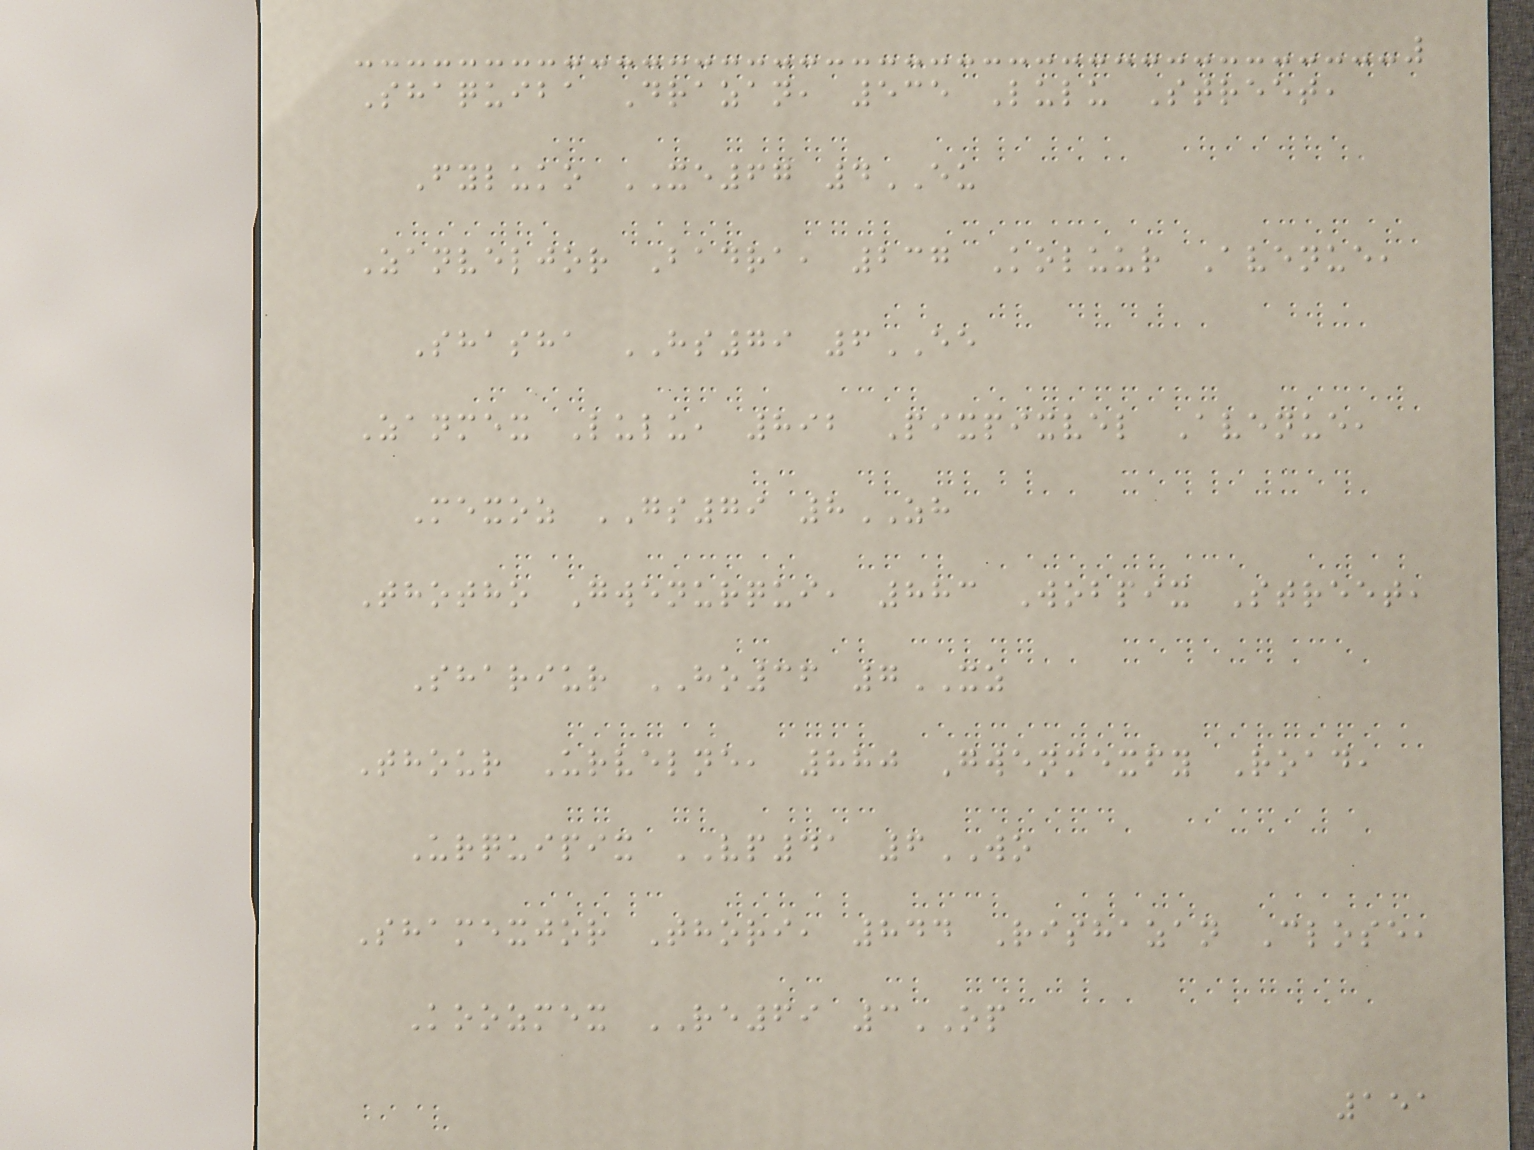Shaquiba Drazan, 535 Lulu Street,
Fyluko XE67 4EU
Zanveljor Badra, 237 Koluur Avenue,
Shasha HS79 6EE
Zanmex Lulu, 892 Pixpixvel Avenue,
Mexoz GS79 8ZH
Thotho Gwenurqui, 883 Wobpix Street,
Shariur HO36 7XZ
Thour Urvelne, 880 Gwenmexfy Road,
Urquipix VP41 6WO
Shamexjor Thori, 844 Rishazan Close,
Koozmex RE69 3OP
151
